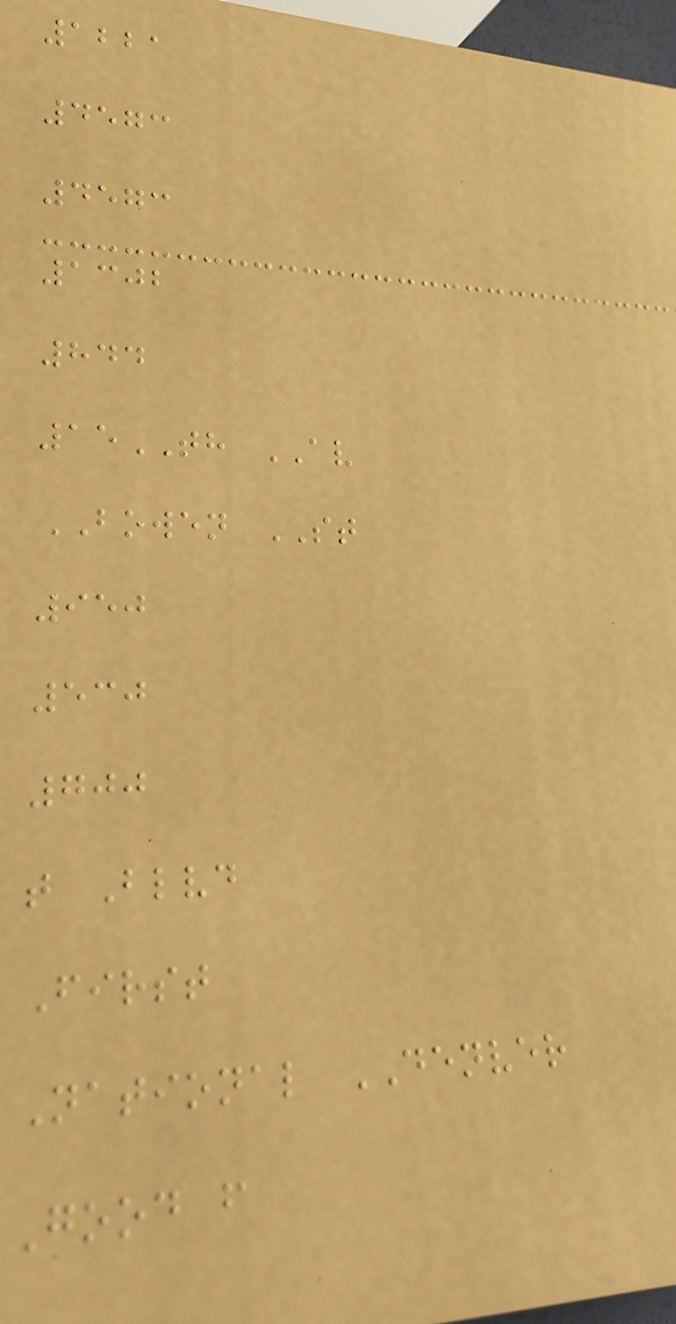1221
4573
4573
1302
844
15TH AV
BOWEN ST
950
530
700
t Blvd
First
National DENVER
Good f
